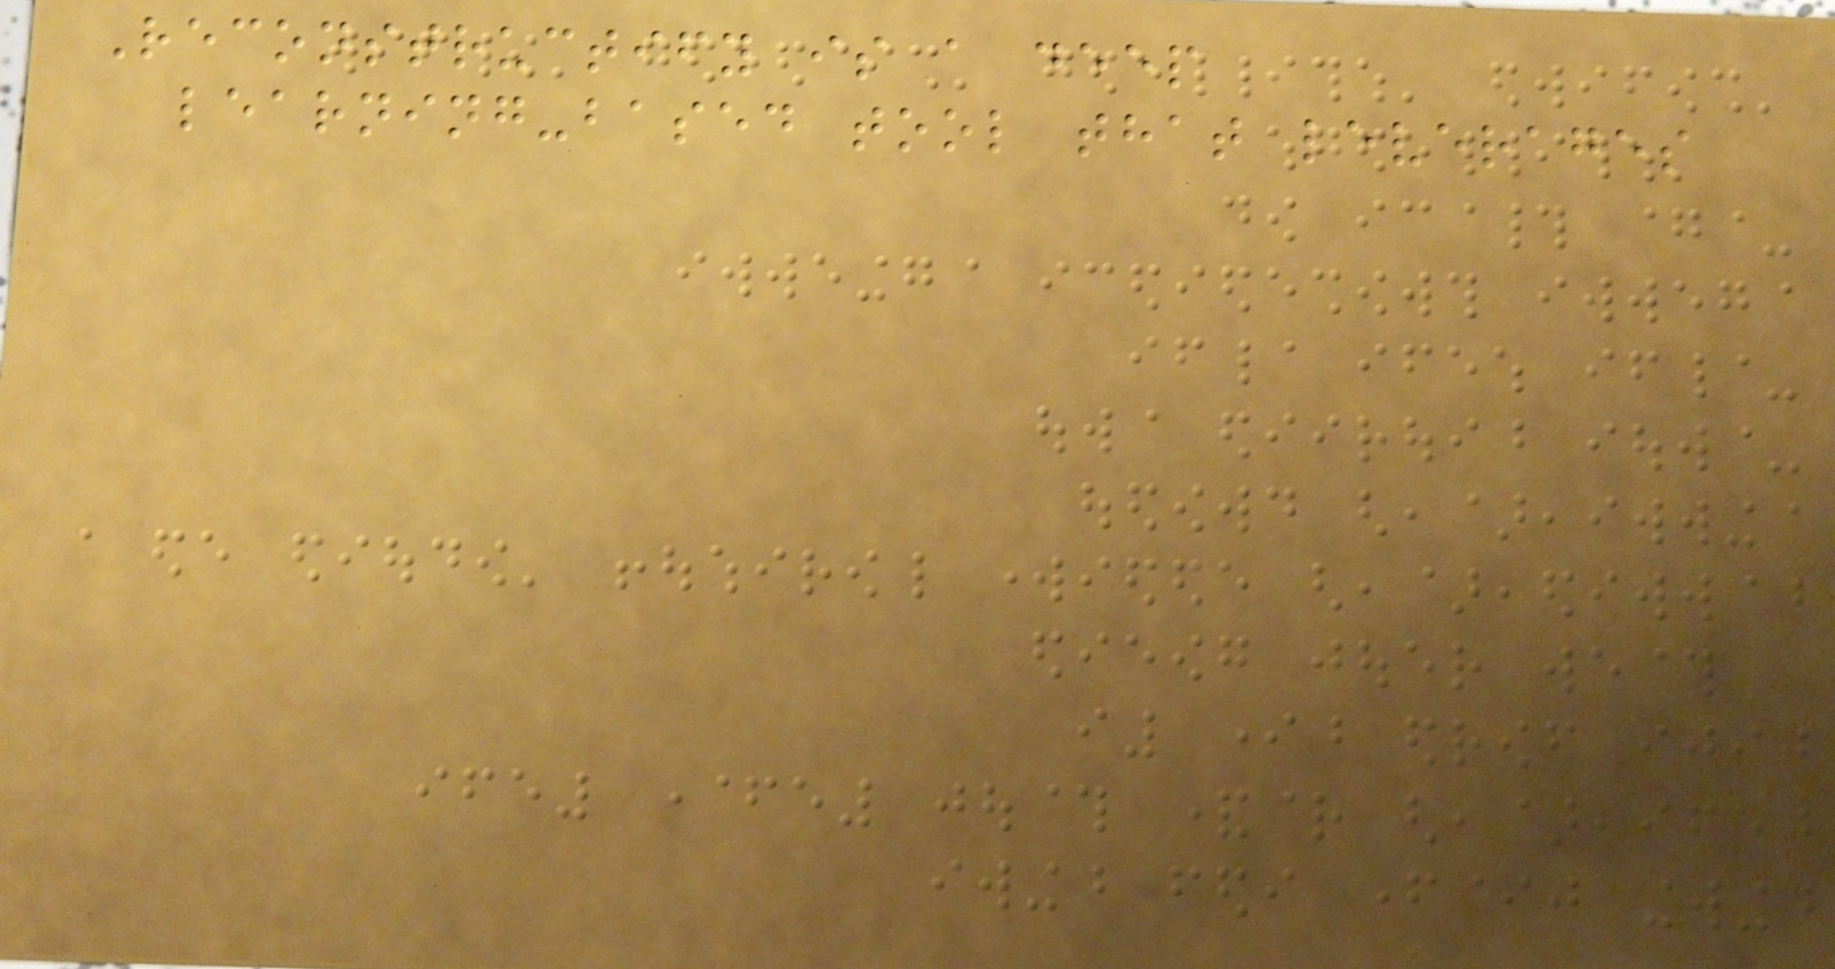Reconstructify is a deep
learning-based tool that leverages
